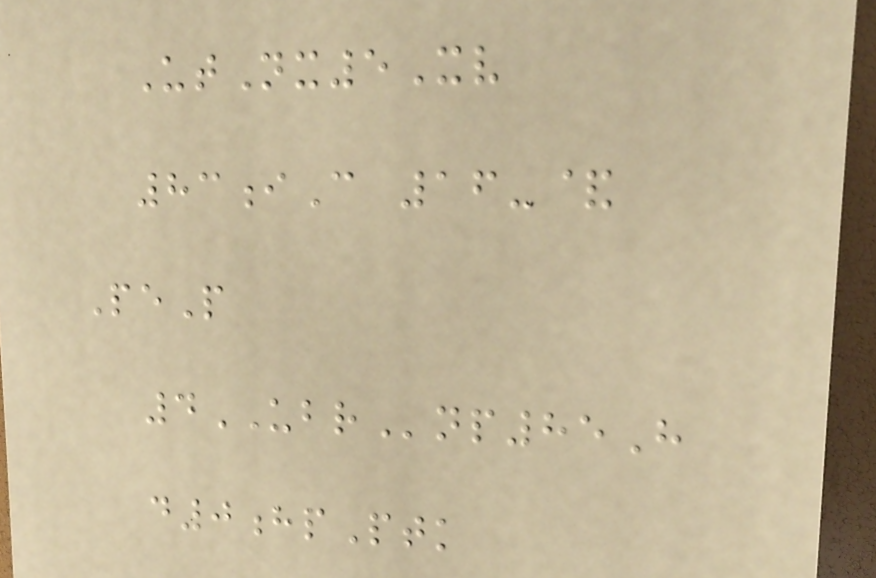UtNx5Xv
83iC 16-&
PeP
4UBRnp85H
d0hpPtk
